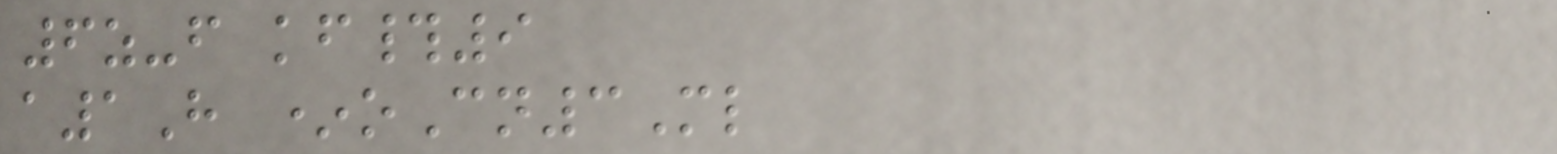6z-f kf#9
a1H *oCn3Ml
